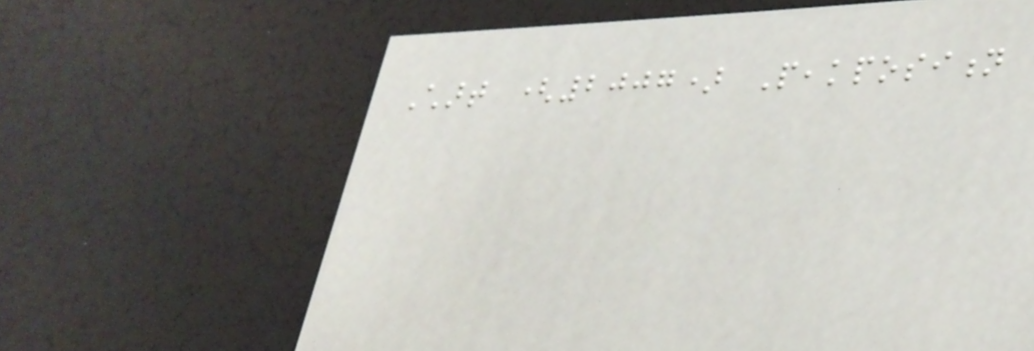Chart (2007) Peakposition
